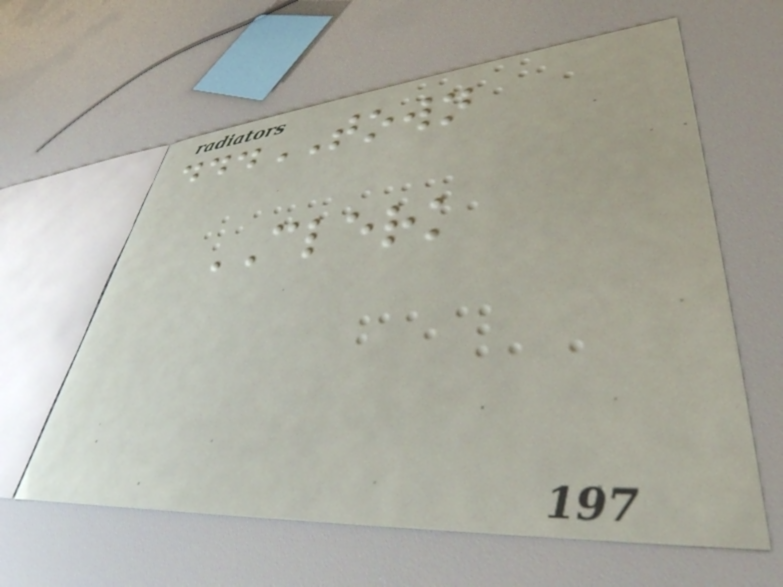...TOWN
CLERK
